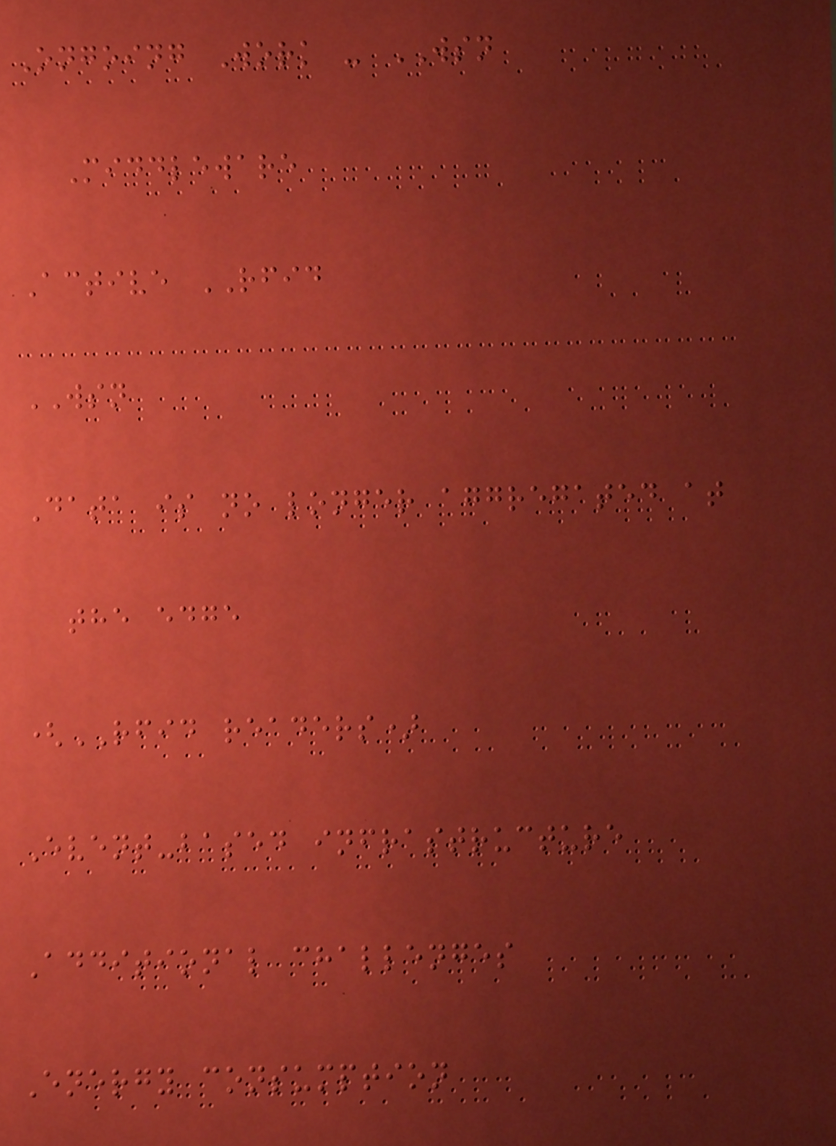Ongoing Work - WSN
Middleware
Active RFID
WSN
Data is no longer aggregated at
the edge
(RFID readers)
Event-based infrastructure
Additional challenges
Energy consumption
